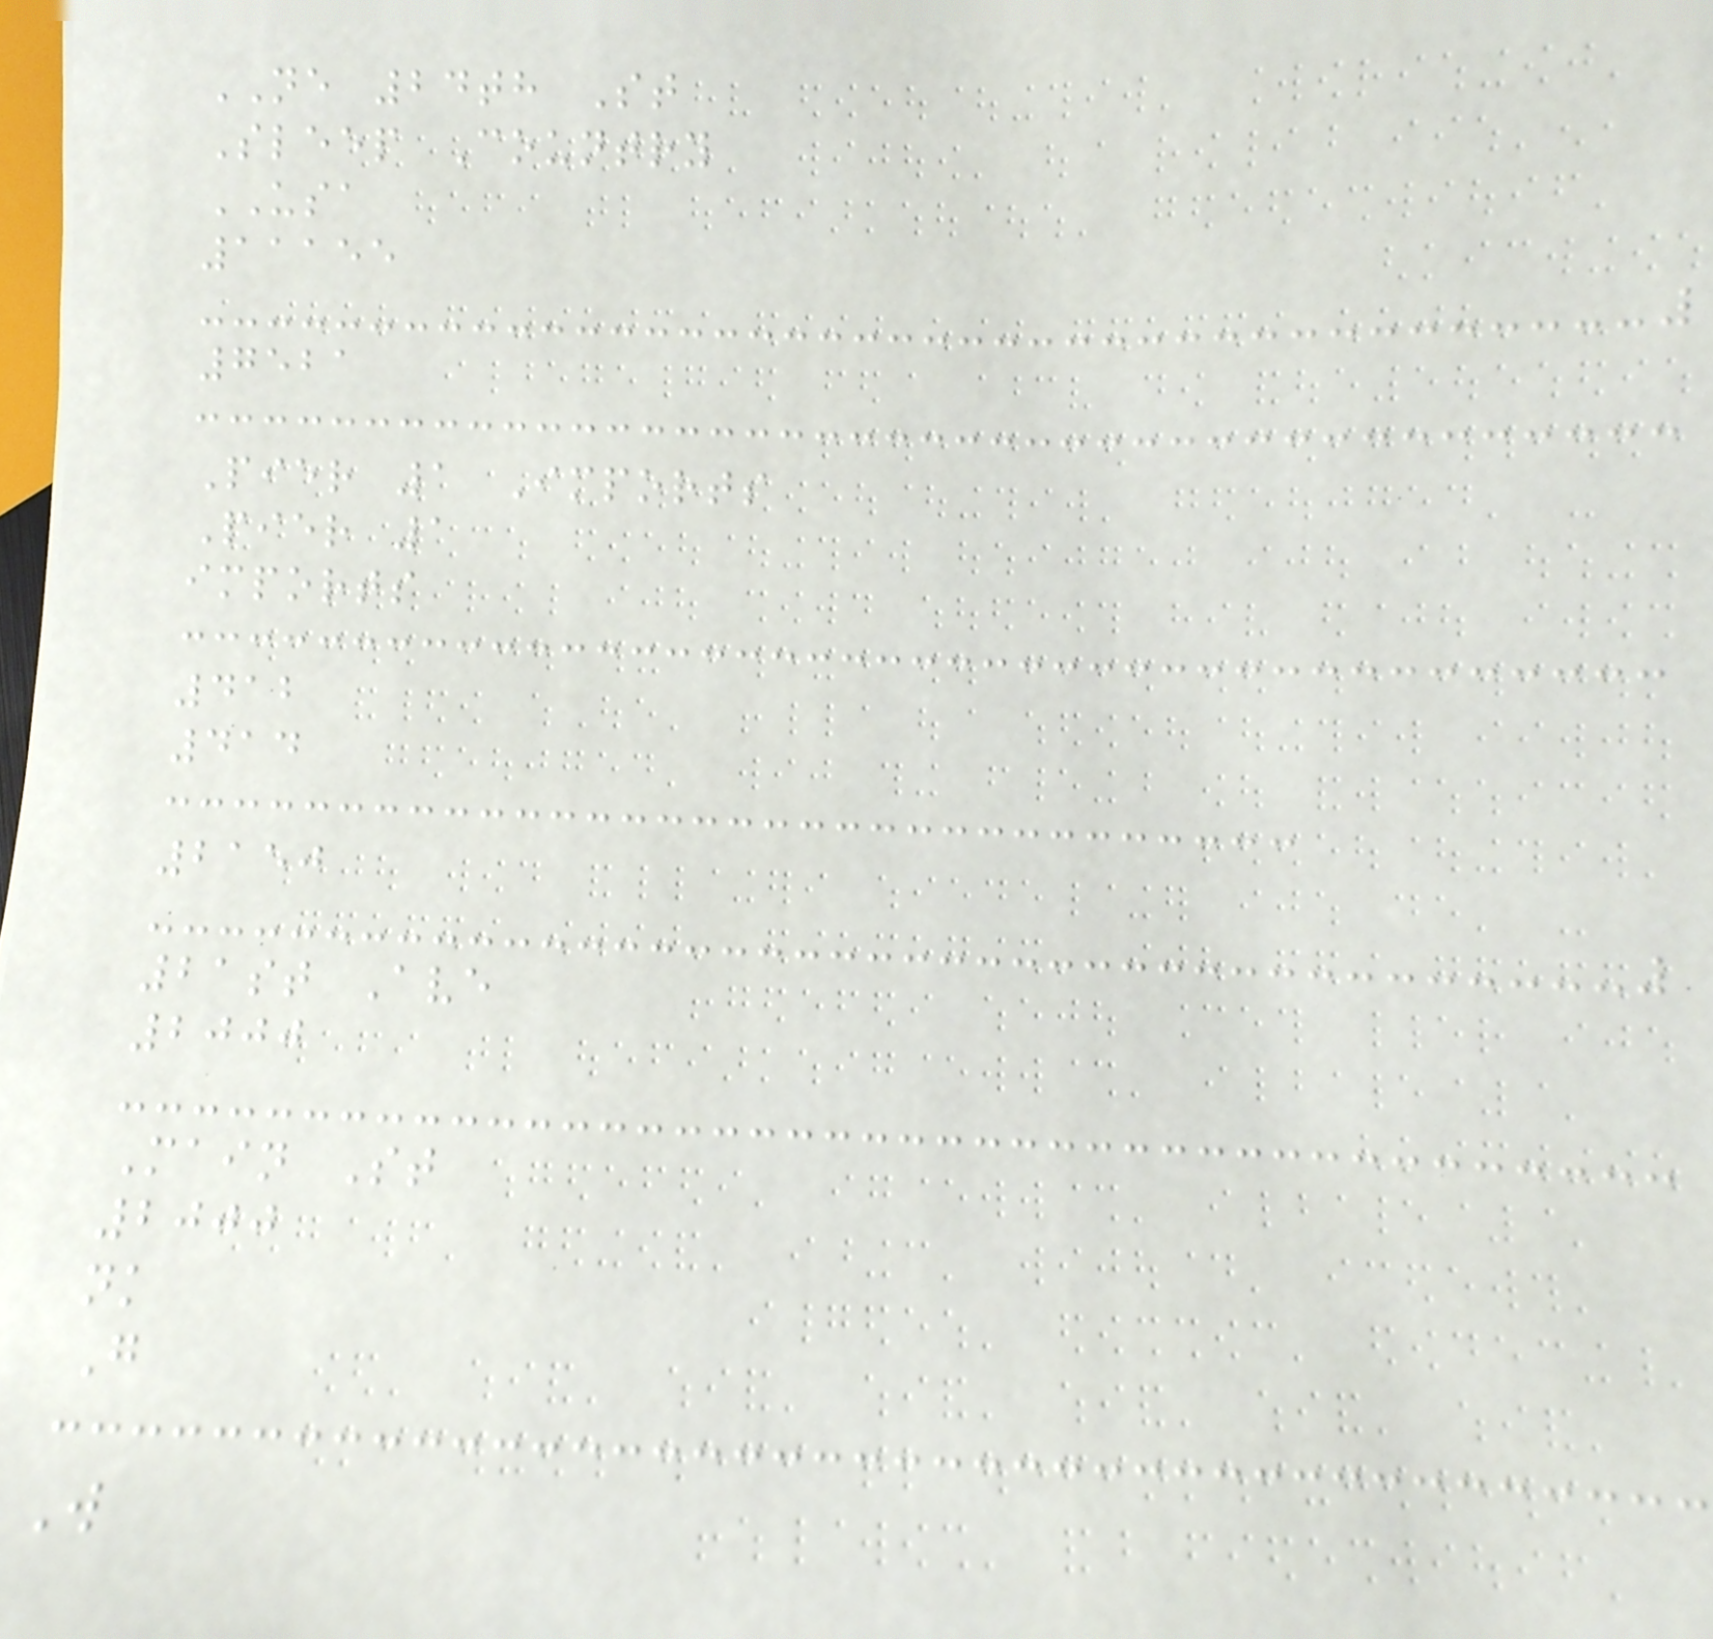NE 24th St
Sleep Country
USA
11155
7521
Pier 1 Imports
Pier 1
imports
412
414
2150
21st Ave
2000
Main St
2000
nk
G
W
